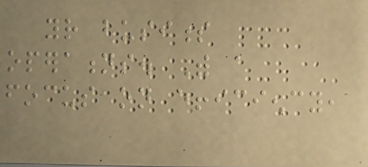your business
operations. With a
focus on efficiency,
